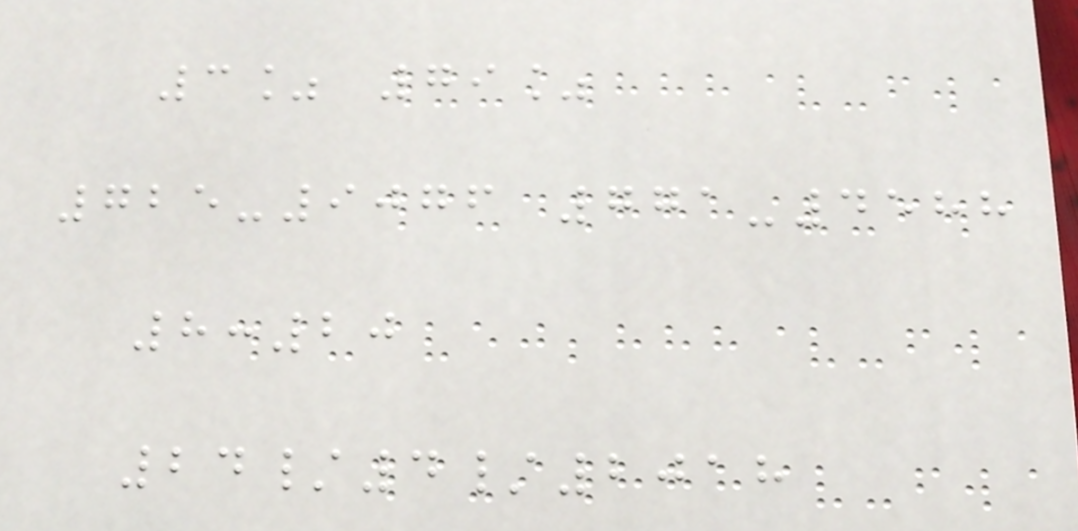3% 79%
725-9076 771-4588
8:20
24/4/2018
